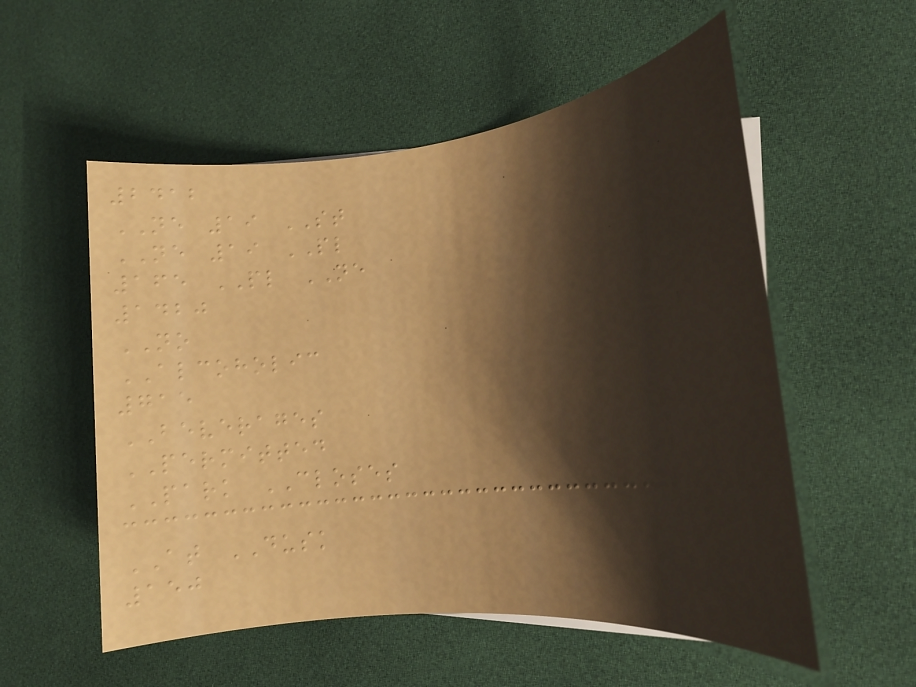2412
NE 19 ST
NE 19 PL
165 PL NE
1420
NO
ALCOHOLIC
715
BEVERAGES
PERMITTED
PARK CLOSES
AT DUSK
150
